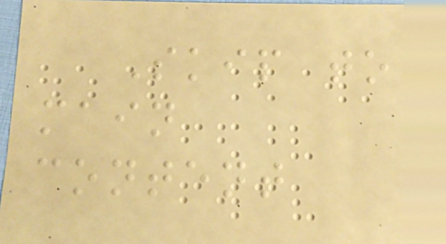Skip to
main
content
